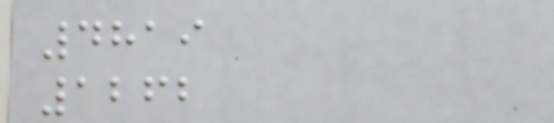4819
1262
